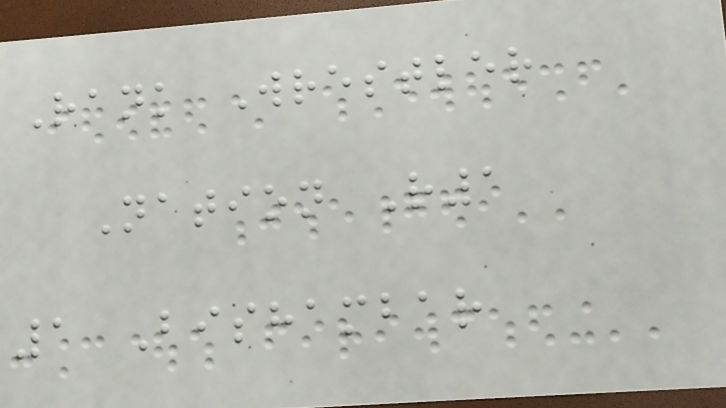Rank Wrestler
Nation R1
1 Bishambar
